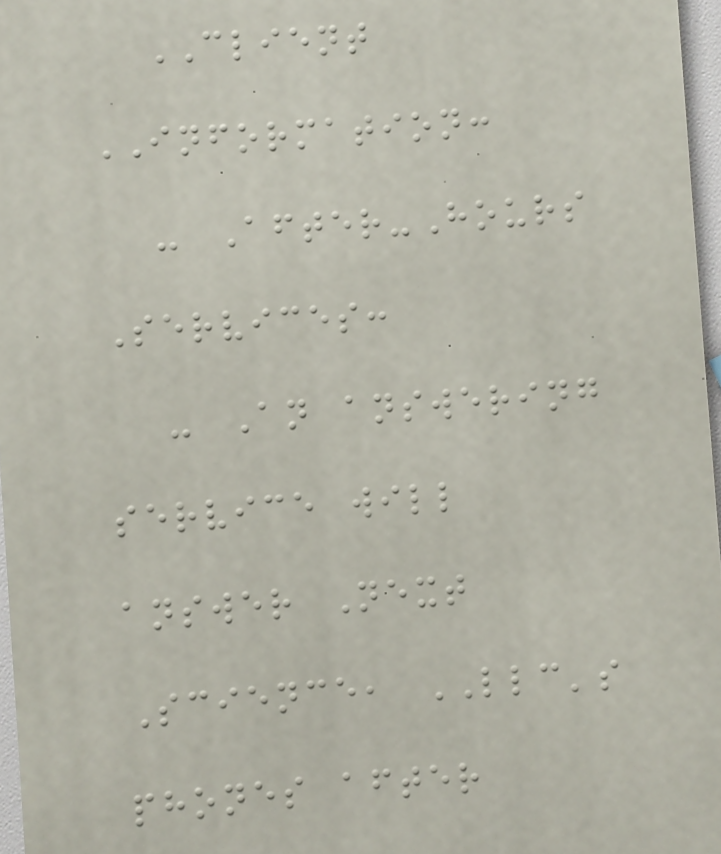CLIENT
INFORMATION:
- After-Hours
Services:
- An answering
service will
answer Next
Science, LLC's
phones after
